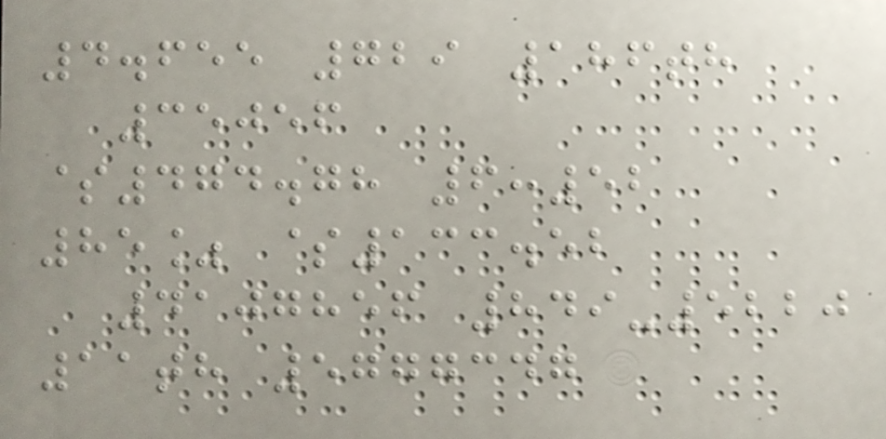4.655 729 186th
35056
$474.78 6:52
85% $133.52
4107856 849-5220
11th 5777347
